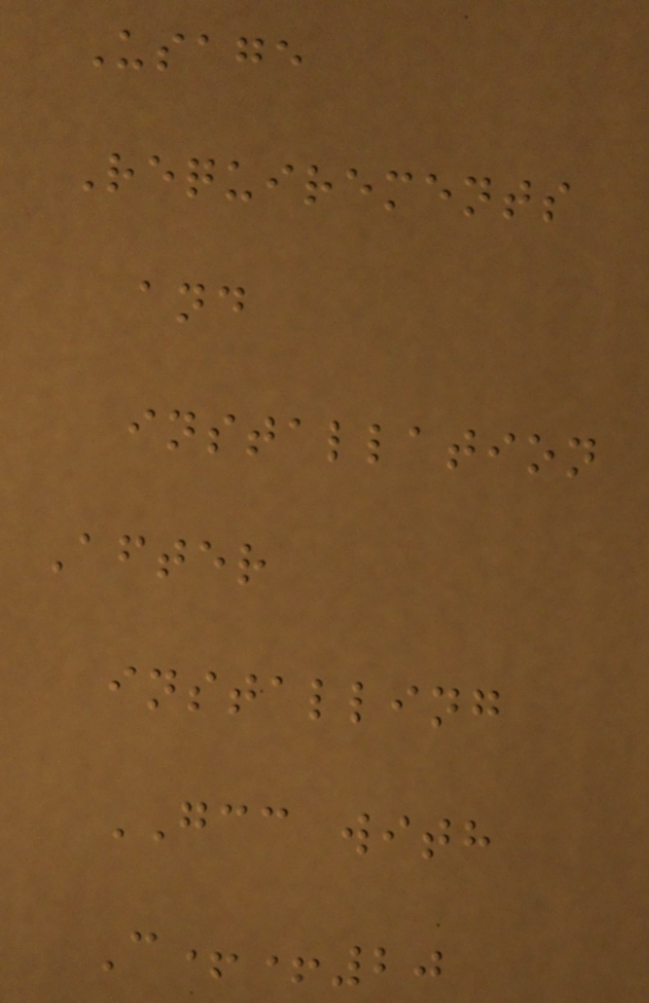Usage
Requirements
and
installation
After
installing
GCC with
C++20
